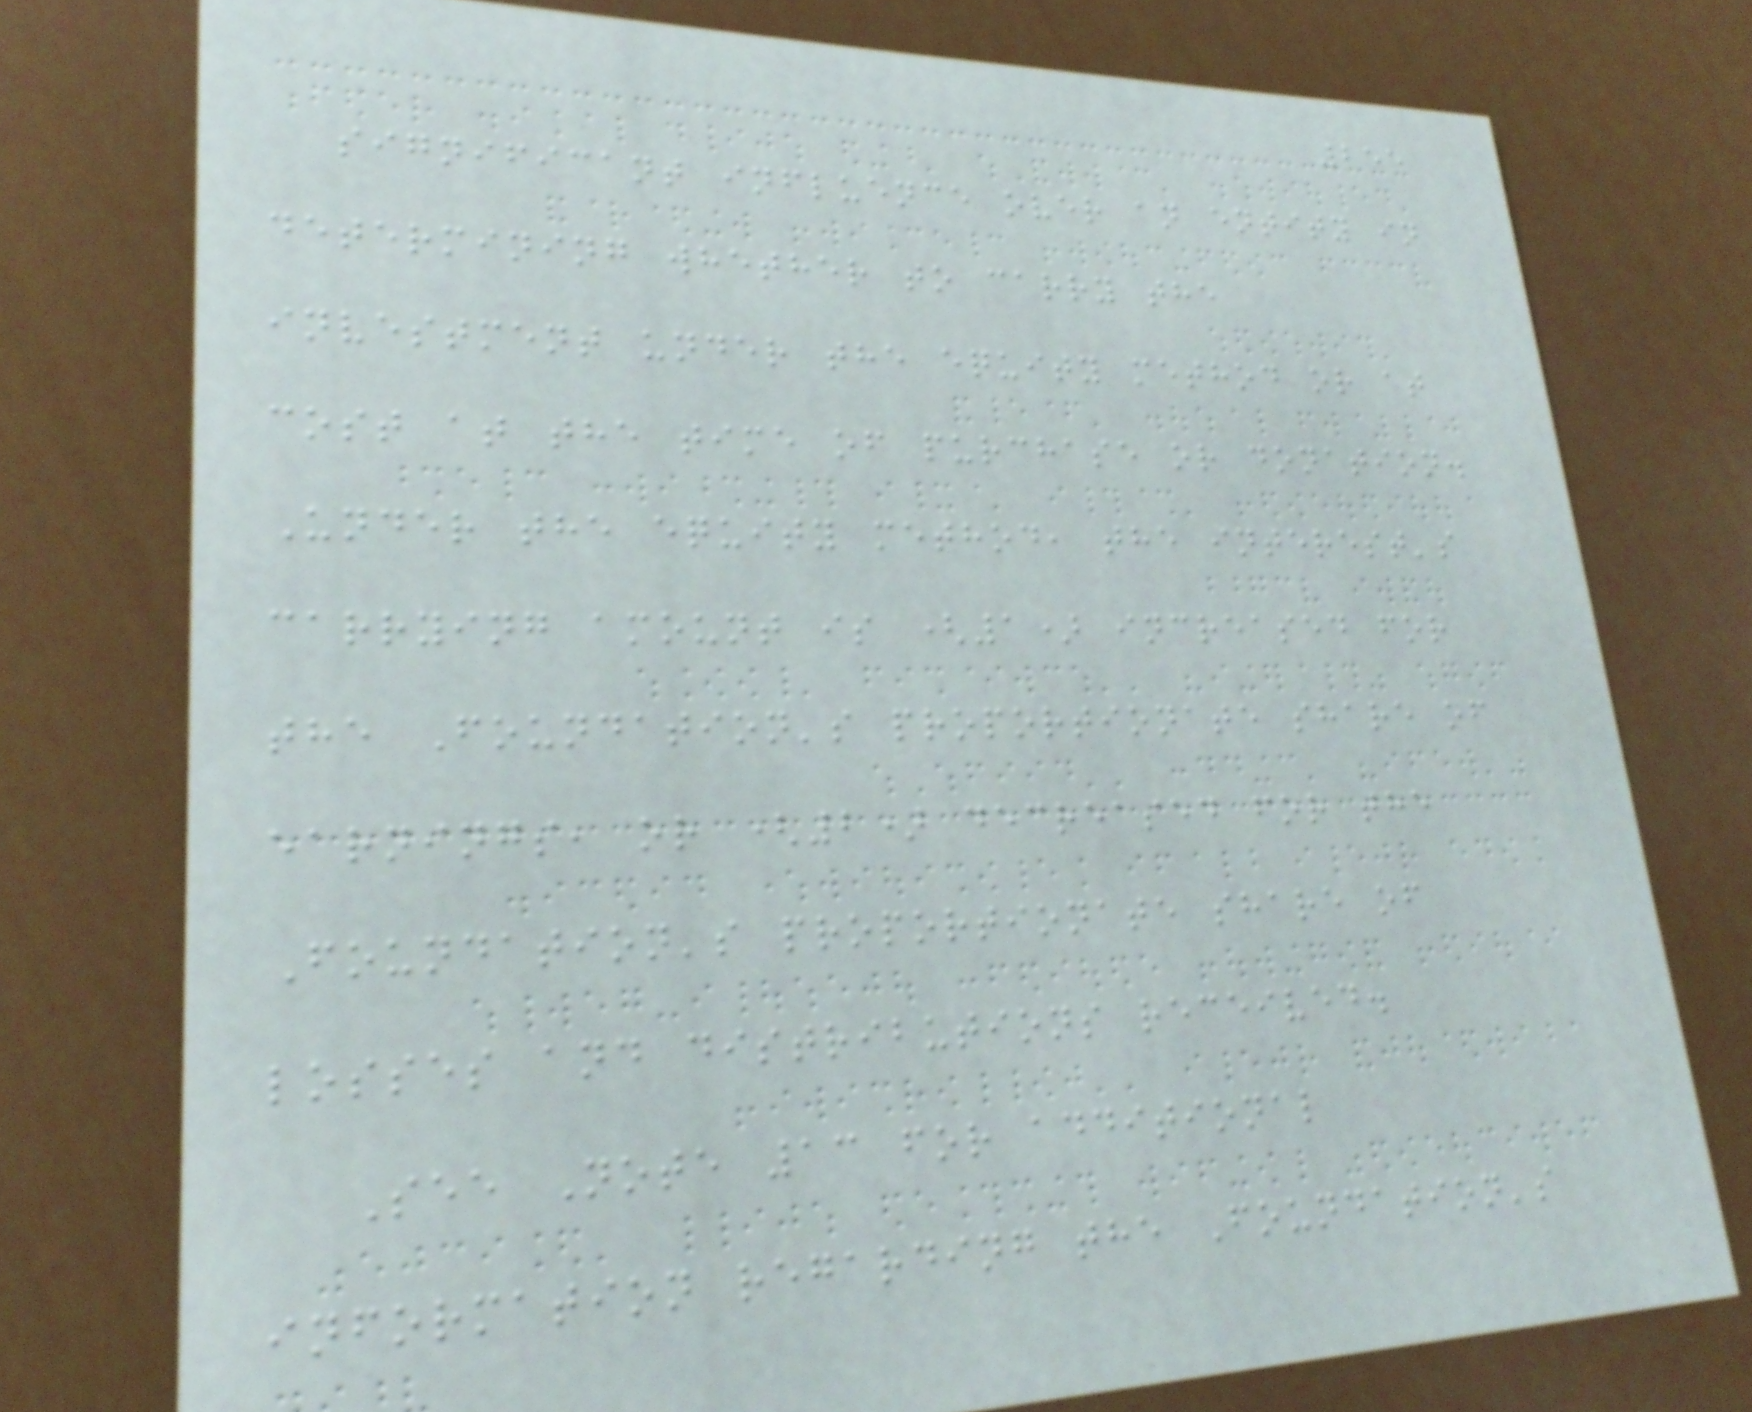255
significant influence over an entity in
determining whether to carry the
investment under the equity method or at
cost at the time of purchase or donation.
Under the equity method, the interest's
carrying amount is (1) increased for
the Foundation's proportionate share of
earnings, or (2) decreased for the
Foundation's proportionate share of
losses and distributions received.
See Note 13 for additional
information regarding the Foundation's
